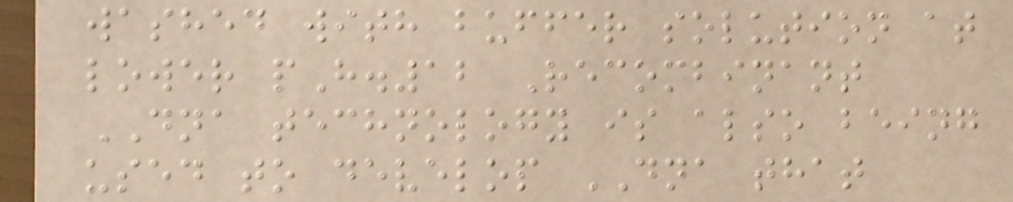washed with buffer solution at
lower pH.12 Recombinant
DNA technology is also being
used to develop DNA that
